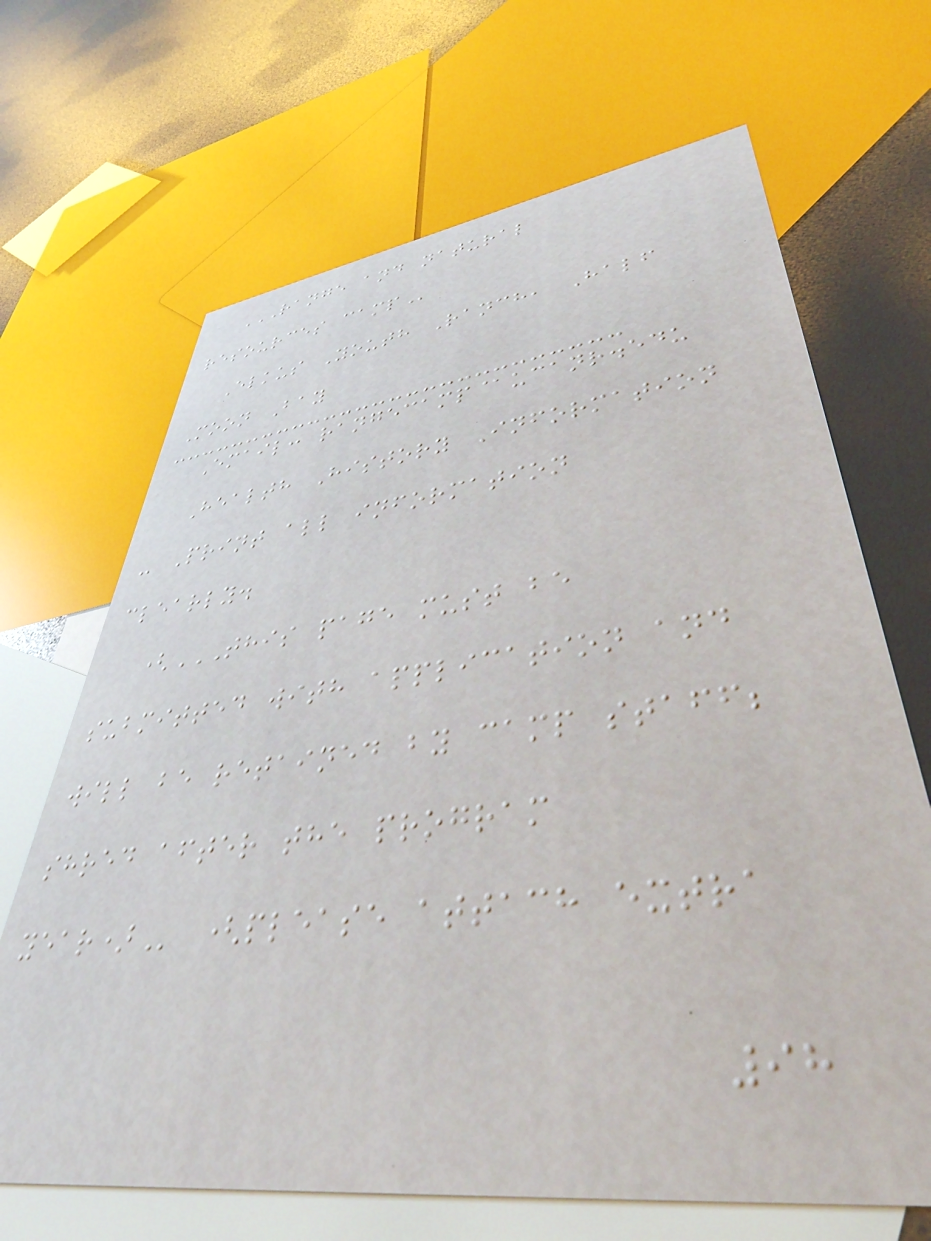RANGE AND NATURAL
RESOURCES CAMP
Elkus Youth Ranch, Half
Moon Bay
Email: rangecamp@ucanr.edu
Health History Information
- Print all information
clearly.
(THIS PAGE MUST BE
SUBMITTED WITH APPLICATION AND
WILL BE RETAINED BY CAMP STAFF;
SHRED AFTER THE PROGRAM
YEAR) (please attach extra
98
